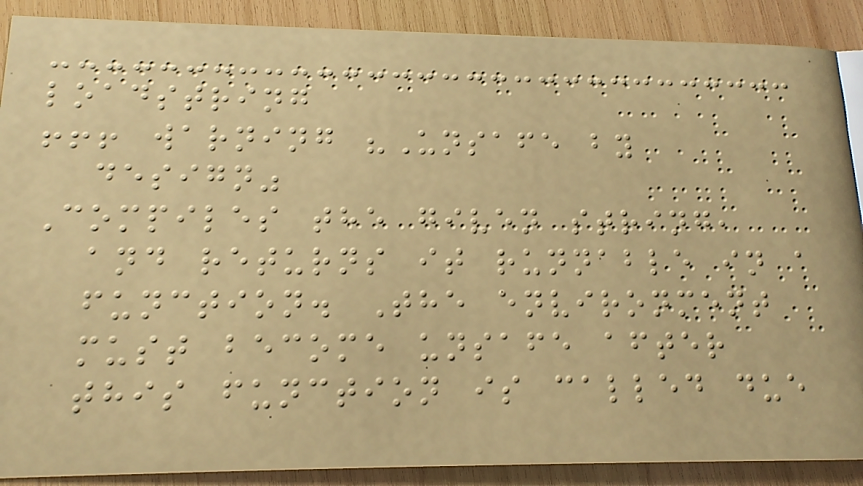loadstring
!!! warning "Unsafe by
design"
Compiles the given string,
and returns it runnable in a
function. The environment
must become unsafe after
this function is called due
